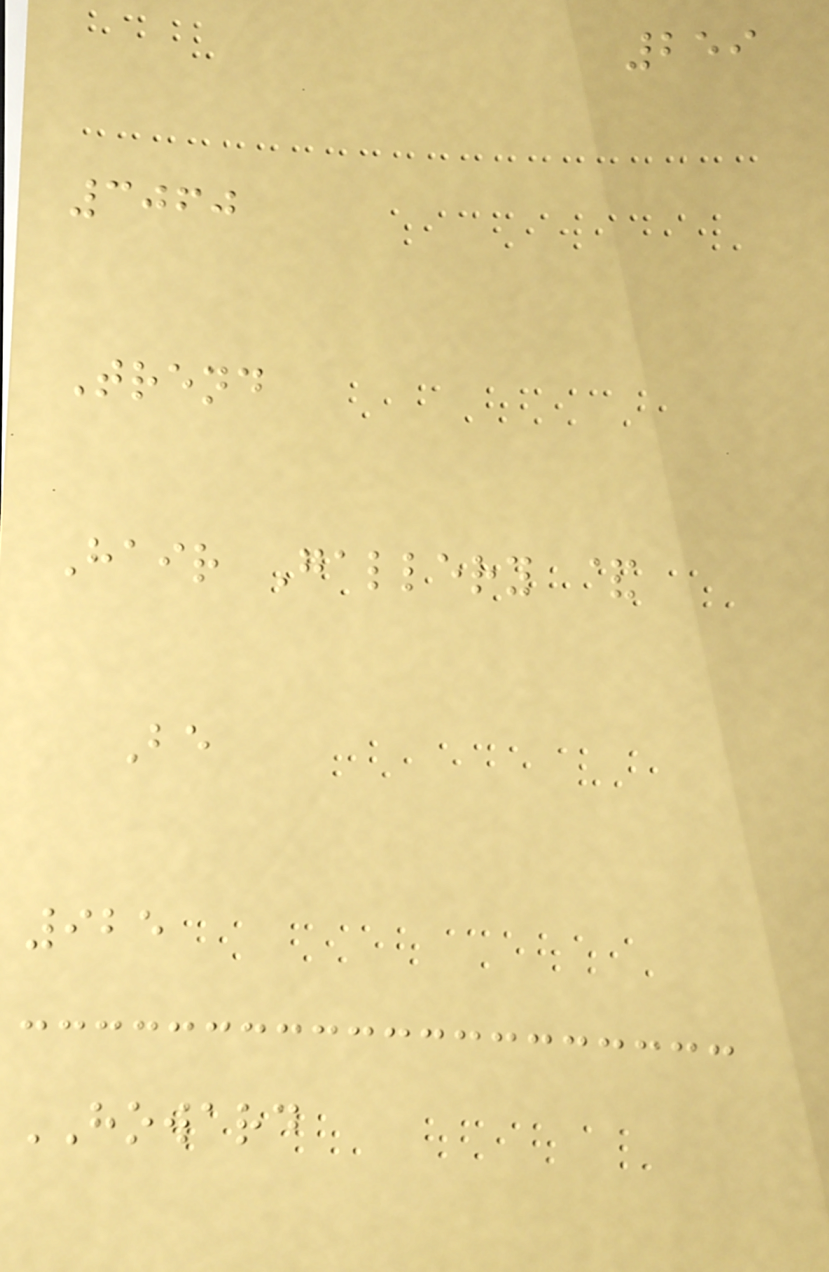259
3060
Trend
Hair Gallery &
Be
925
HOWARD
